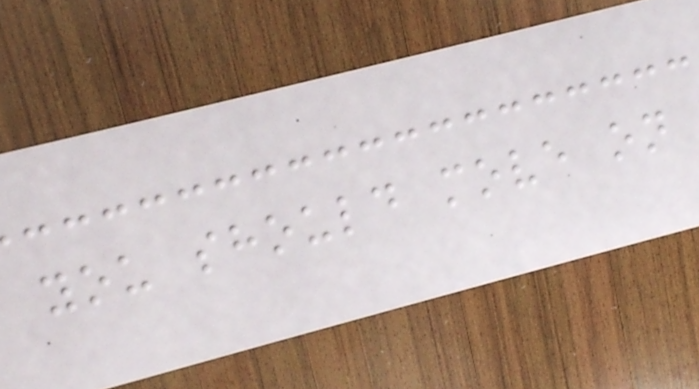you should move on
